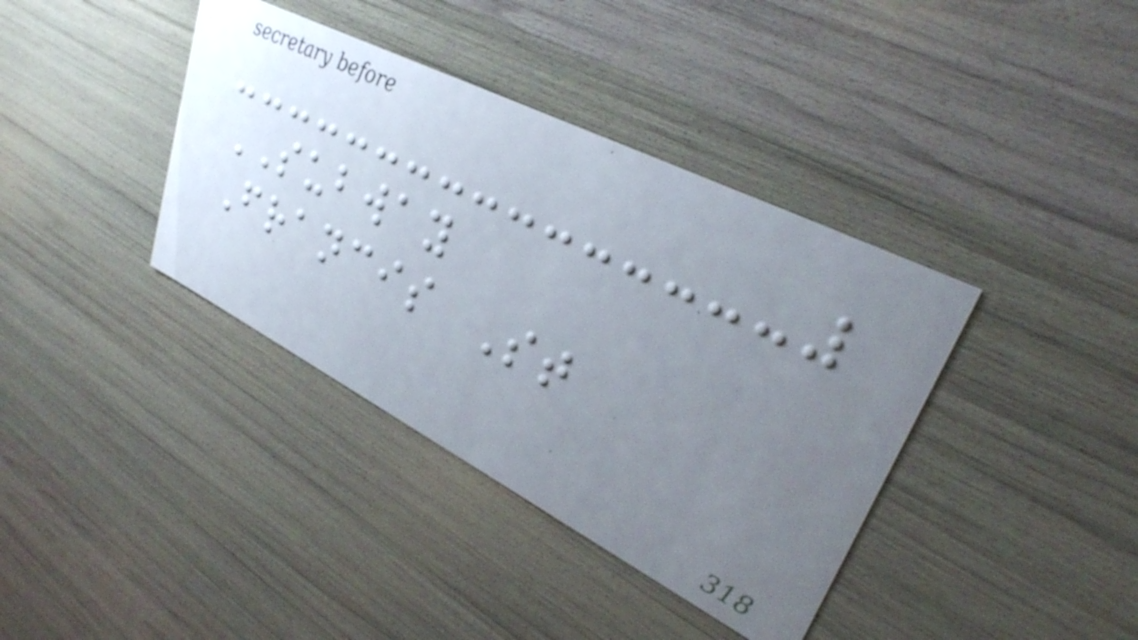SUBWAY
Francis St
